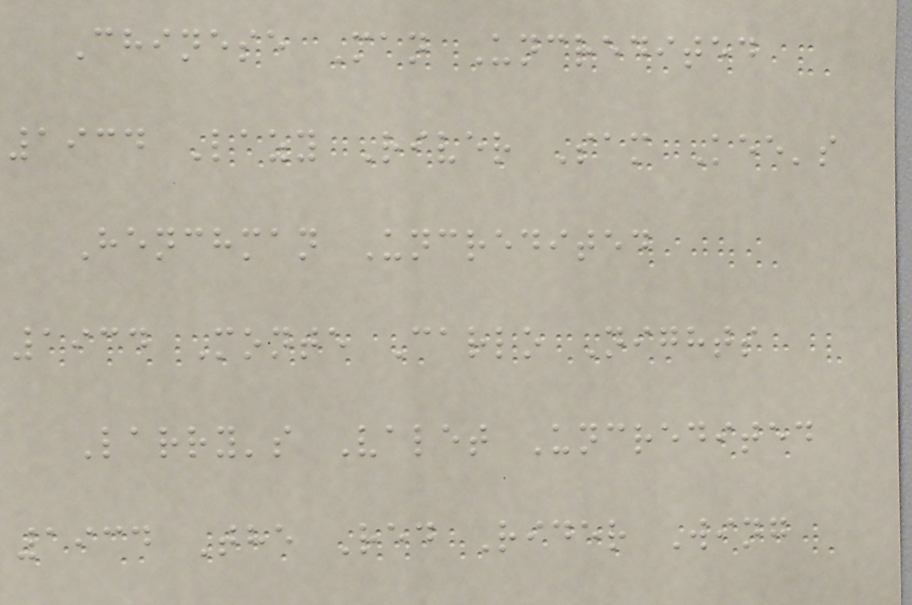Chinese Man Uncredited
1934 Lazy River Sam Kee's
Henchman Uncredited
1934 Monte Carlo Nights
Larry's Valet Uncredited
1934 The Red Rider Wing
